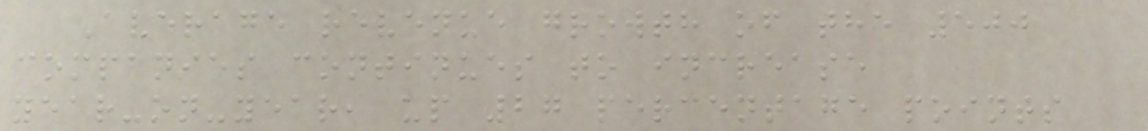Average revenue growth of the 500
companies continues to increase
year-on-year, up 27 percentage points
